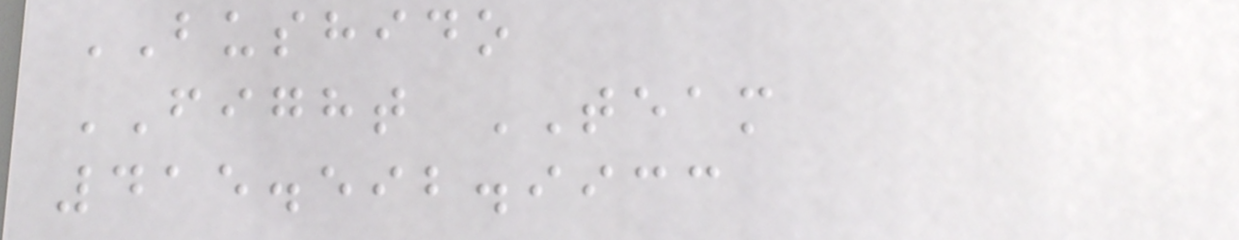BUSHIDO
FIGHT TEAM
415.592.9933
